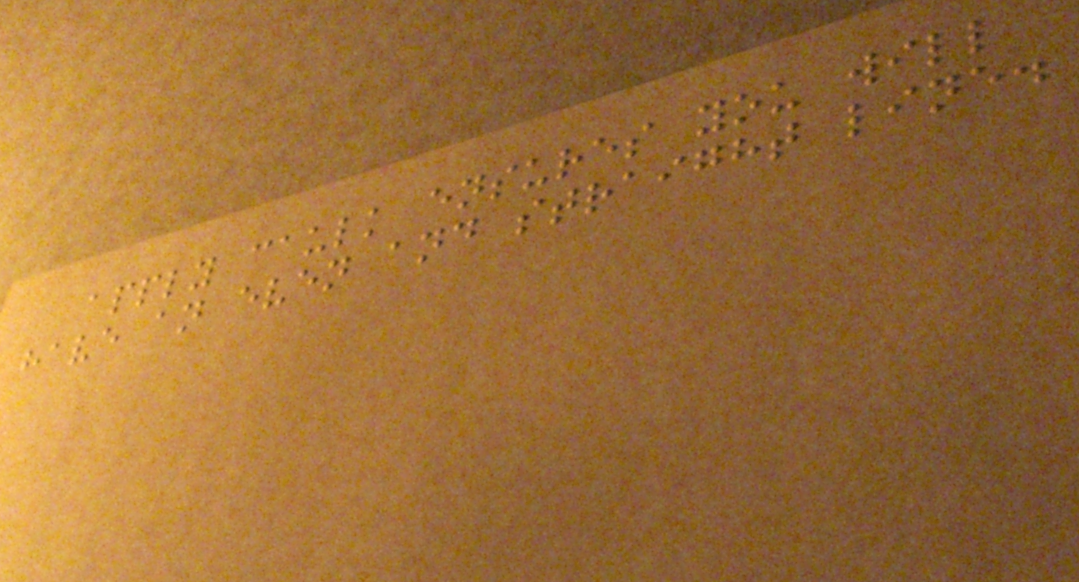apply caulk ensures you will
have an even and straight line.
